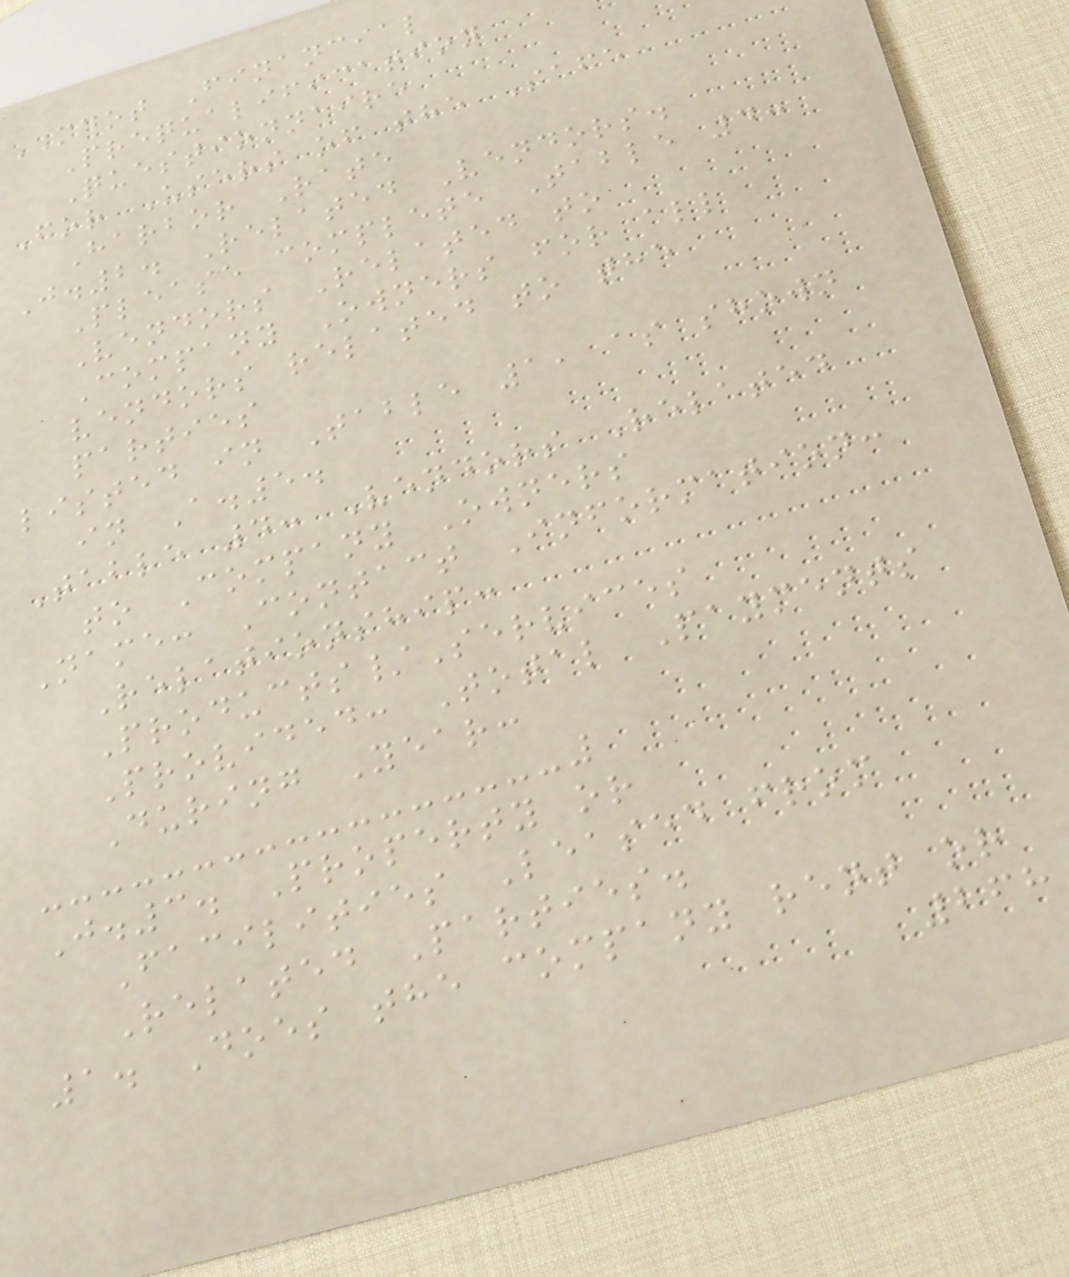MDOT Financial
Prequalification
Questionnaire
For Users of the Safe
Harbor Rate
J.2. Related Vendors.
Please complete Table 4:
Vendors Related to
Company Owners for all
vendors related to the
parties
listed in Table 1, as shown
in A.5.
Table 4: Vendors Related
to Company Owners
Name: Contact Information:
Relationship:
Products/Services
Provided: Total Payments
During Year:
J.3. Property or
Facilities Leased from
Related Parties.
1. Does the company rent or
268
